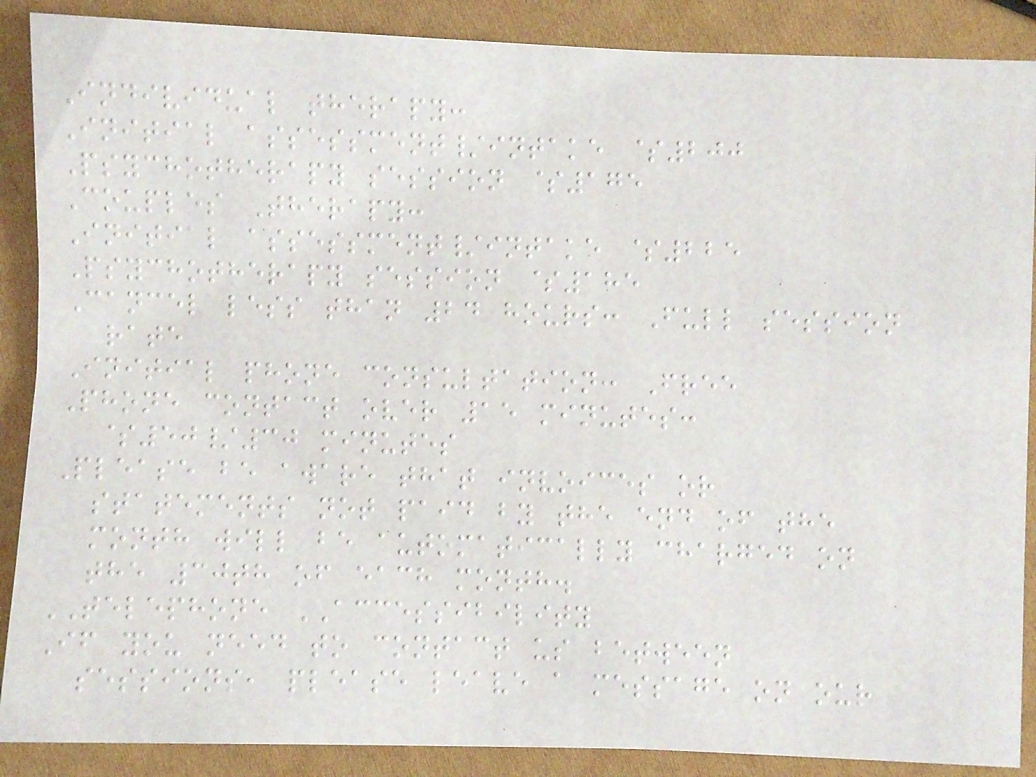Individual therapy:
Initial assessment/intake $200
Psychotherapy session $175
Couples Therapy:
Initial assessment/intake $225
Psychotherapy session $185
Cancel less than 24 hours: Full session
rate
Initial phone consultation: Free
Phone contact over 15 minutes:
$50/30 minutes
Please be aware that invoices or
statements not paid by the end of the
month will be automatically charged on
the 30th of each month.
TELEPHONE ACCESSIBILITY
If you need to contact us between
sessions, please leave a message on our
